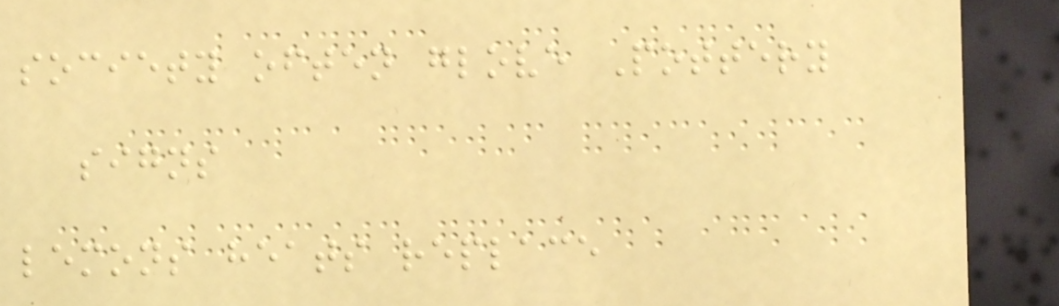society often glove Pottery
signs
lemons heats replace
